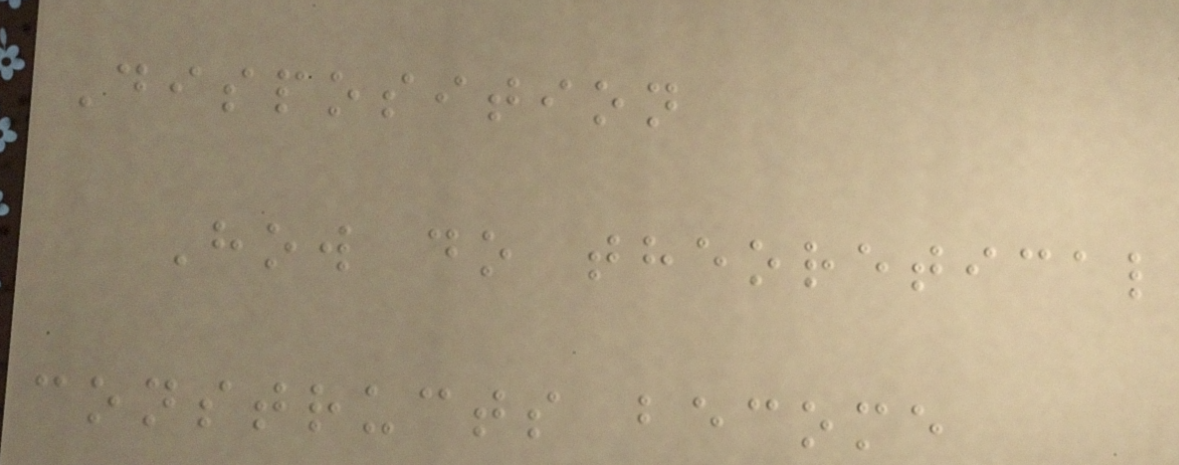Disposition
How do theoretical
constructs become
